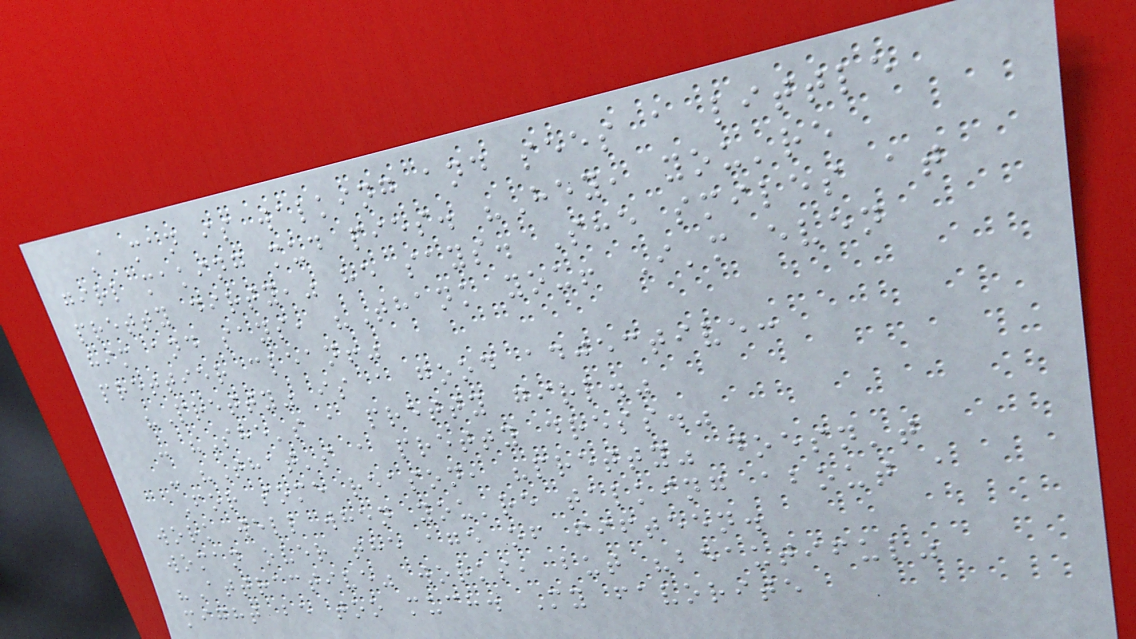A man is walking and sees a little
girl making mud pies. "Hey, you're
pretty dirty," he says. She smiles at
him and says, "Thank you! I'm even
prettier clean!"
"Pretty" is a good adjective:
- "She's a pretty girl."
- "That's a pretty dress."
For some reason, "pretty" doesn't
work well when you're talking about a
woman over the age of fifteen.
"Attractive" works, but "beautiful"
might be too much. My favorite
